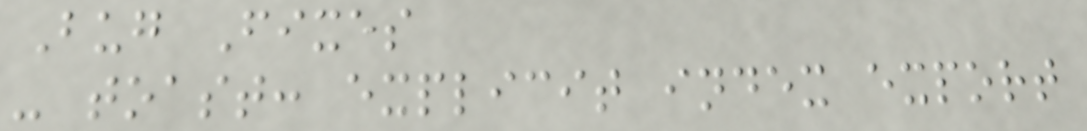Bug Fixes
- toast: explicit index export
